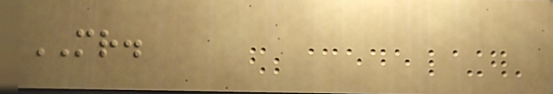MR.
